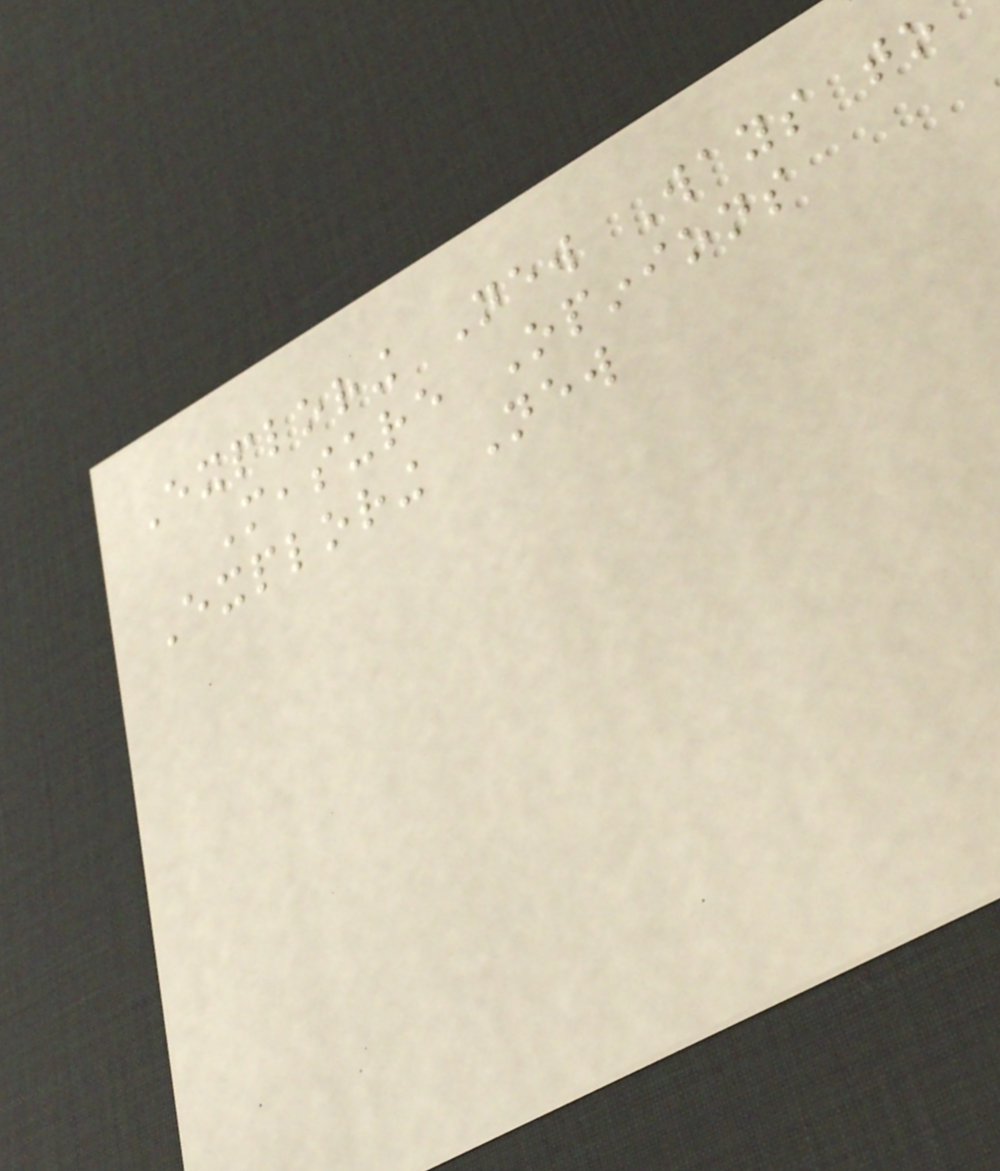Exploring New Ways to
Measure Opinions
Exploring New
